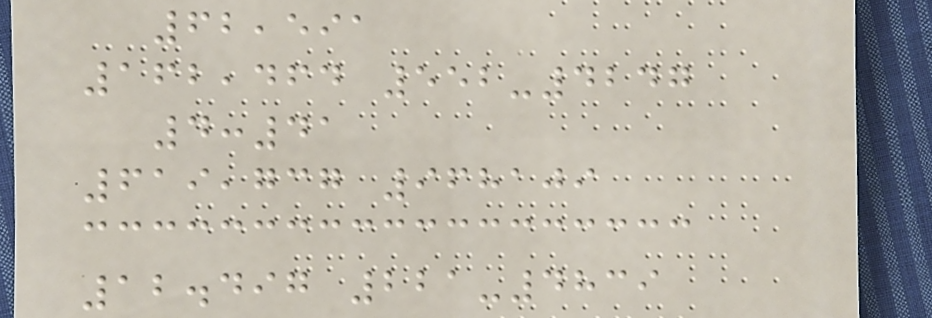62,591
162,464 552-4247
4:41
619,737 968109
12.497 221-4839
